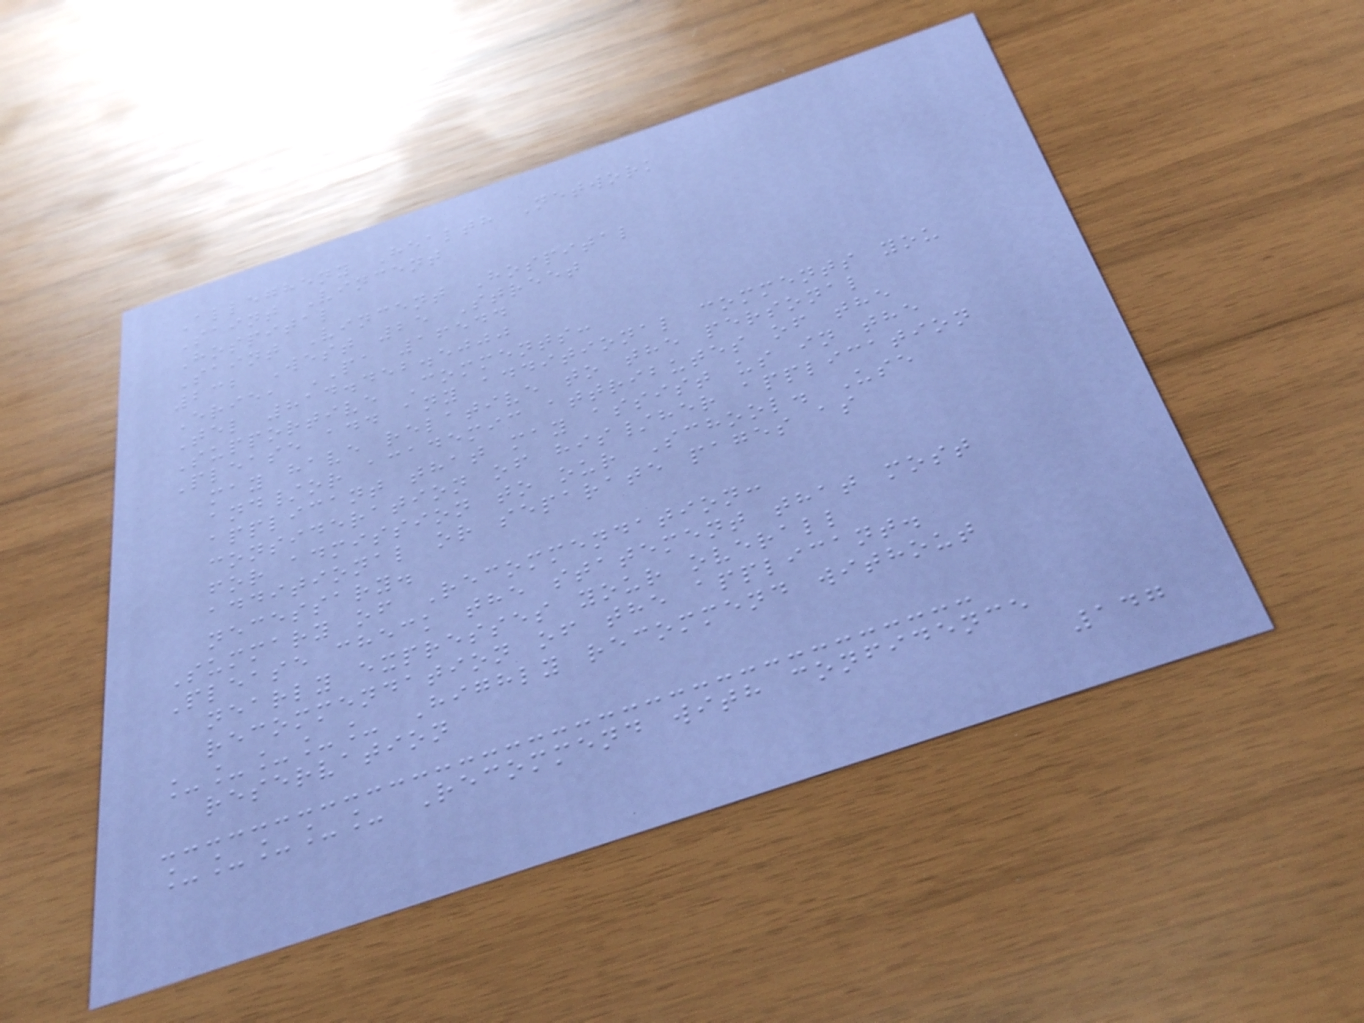Allegheny Health Network
Saint Vincent
Hospital
Saint Vincent Hospital
232 West 25 Street
Erie, PA 16544
Tel 814.452.5000
Supportive Comments:
Please add any additional comments you
may have relative to the personal
and/or academic attributes of the
applicant that may assist us in the
consideration of his/her application
for admission to our School. Use
additional or separate pages as
necessary.
Summary of Recommendation:
Please check the statement that most
nearly expresses your overall
recommendation of the applicant.
_____ Highly recommend without
reservation
_____ Recommend with confidence
147
